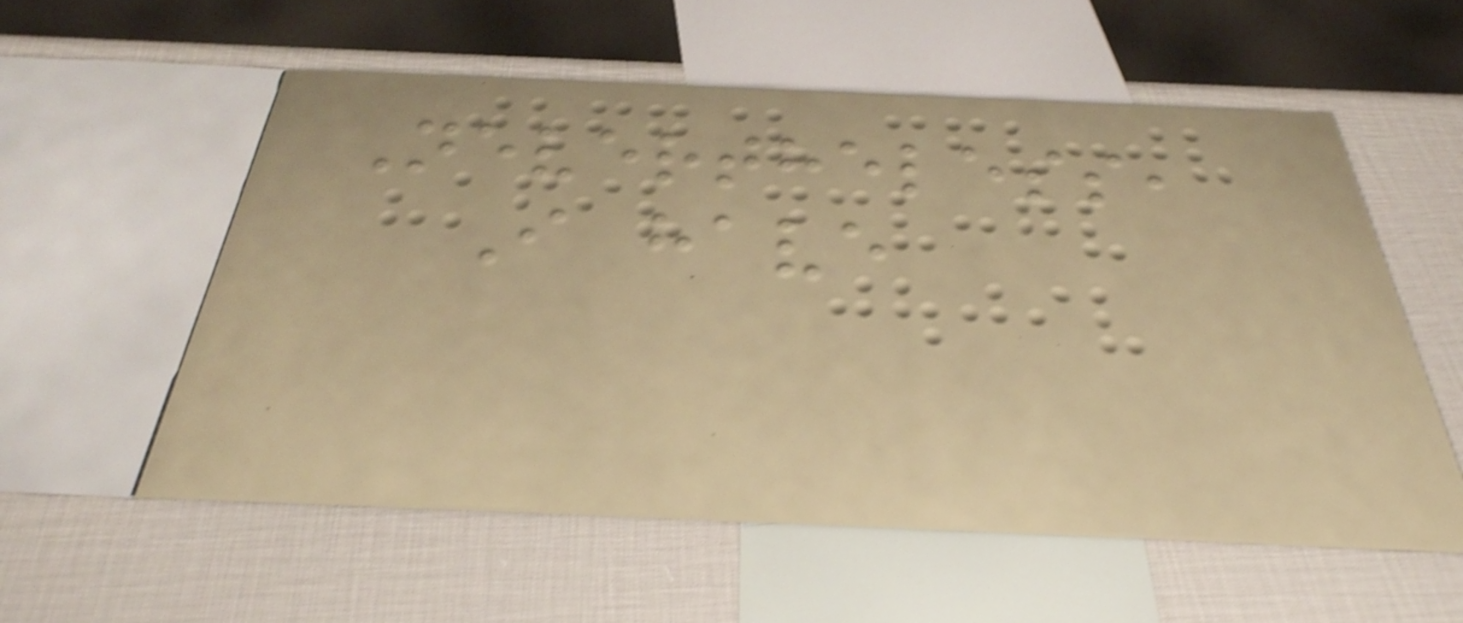Nevertheless,
I have
